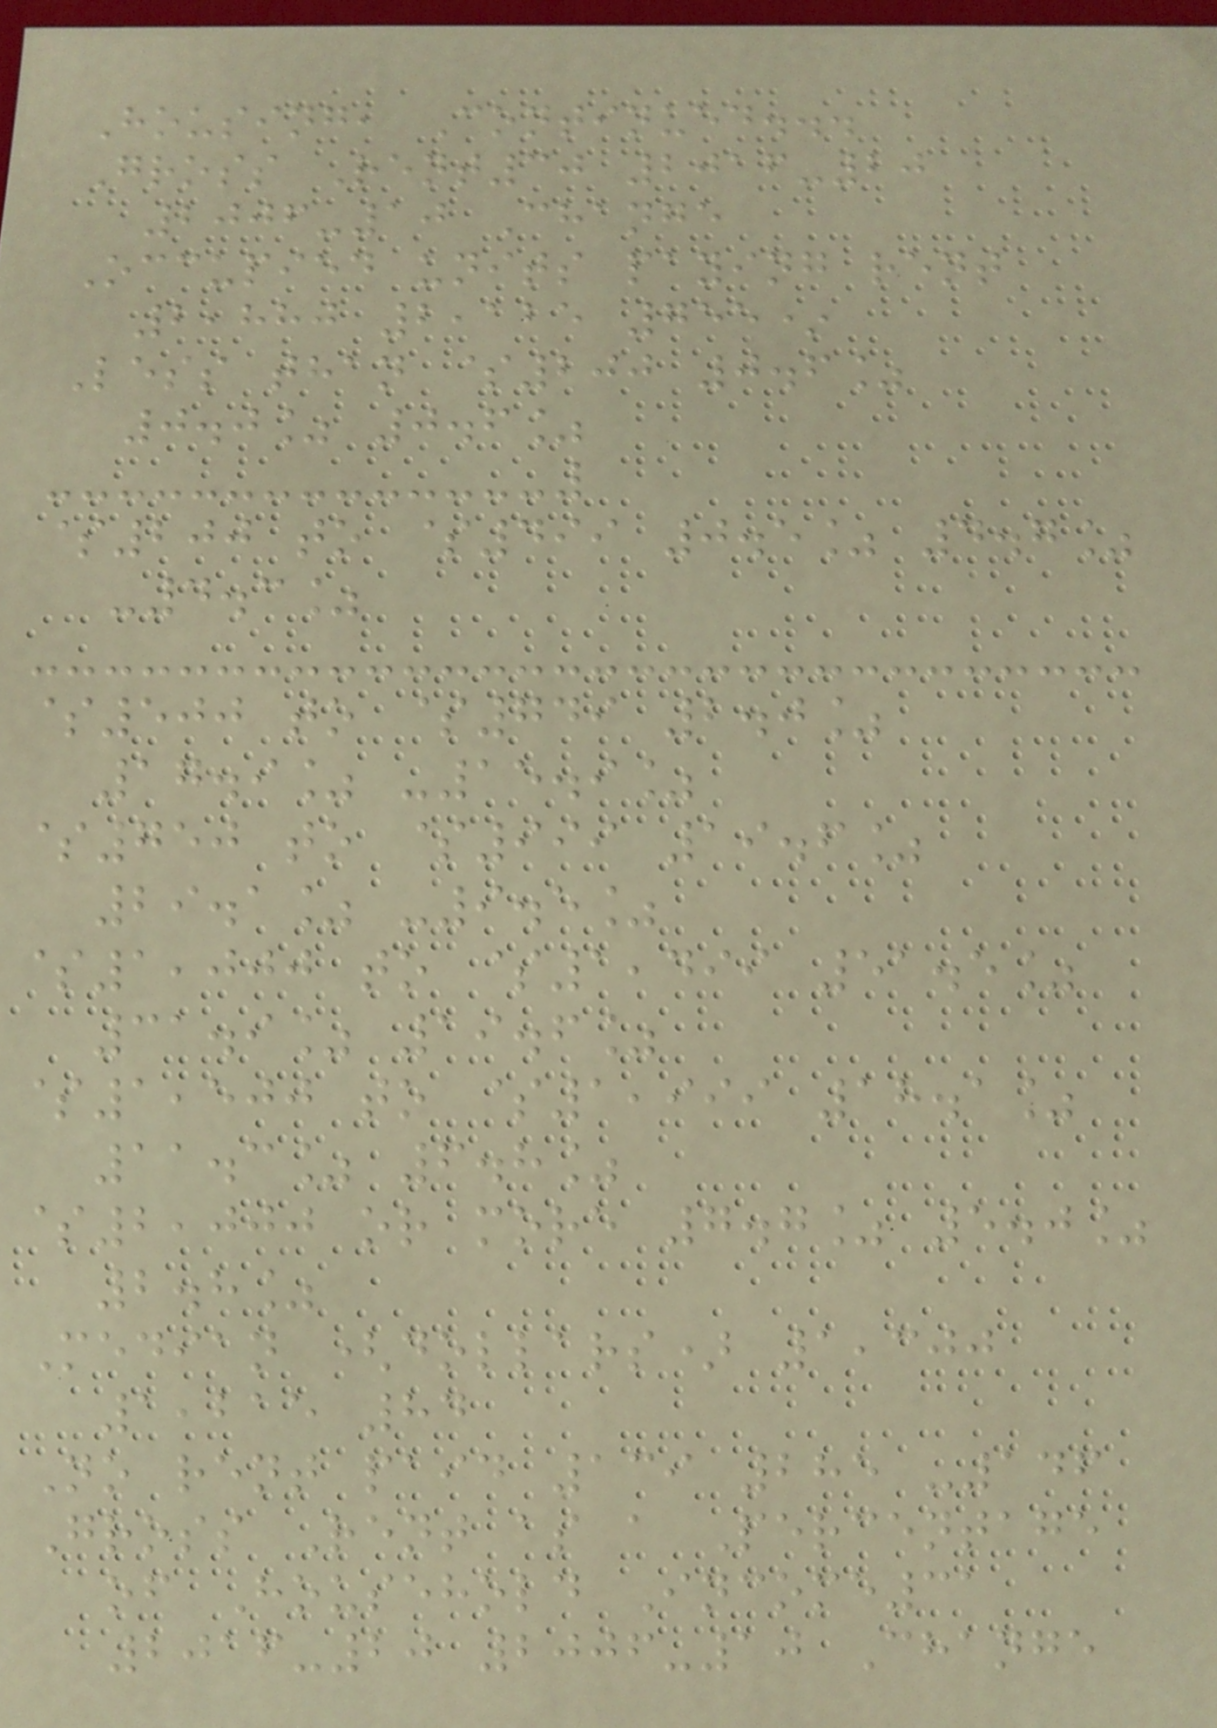Housing, Continued...
Gross Rent30 2016-20
2006-10 Change
Occupied units paying rent
2,880 2,125 755*
Less than $200 0.6%
0.0% 0.6%
$200 to $499 0.5% 4.7%
-4.3%
$500 to $749 2.0%
17.9% -15.9%
$750 to $999 19.6%
29.1% -9.5%
$1,000 to $1,499 51.5%
31.9% 19.6%
$1,500 to $1,999 18.1%
11.3% 6.8%
$2,000 or more 7.7% 5.0%
2.8%
Median (dollars) 1,300
1,215 84
No rent paid 139 285 -146
Gross Rent as a Percentage
of Household Income31
2016-20 2006-10 Change
